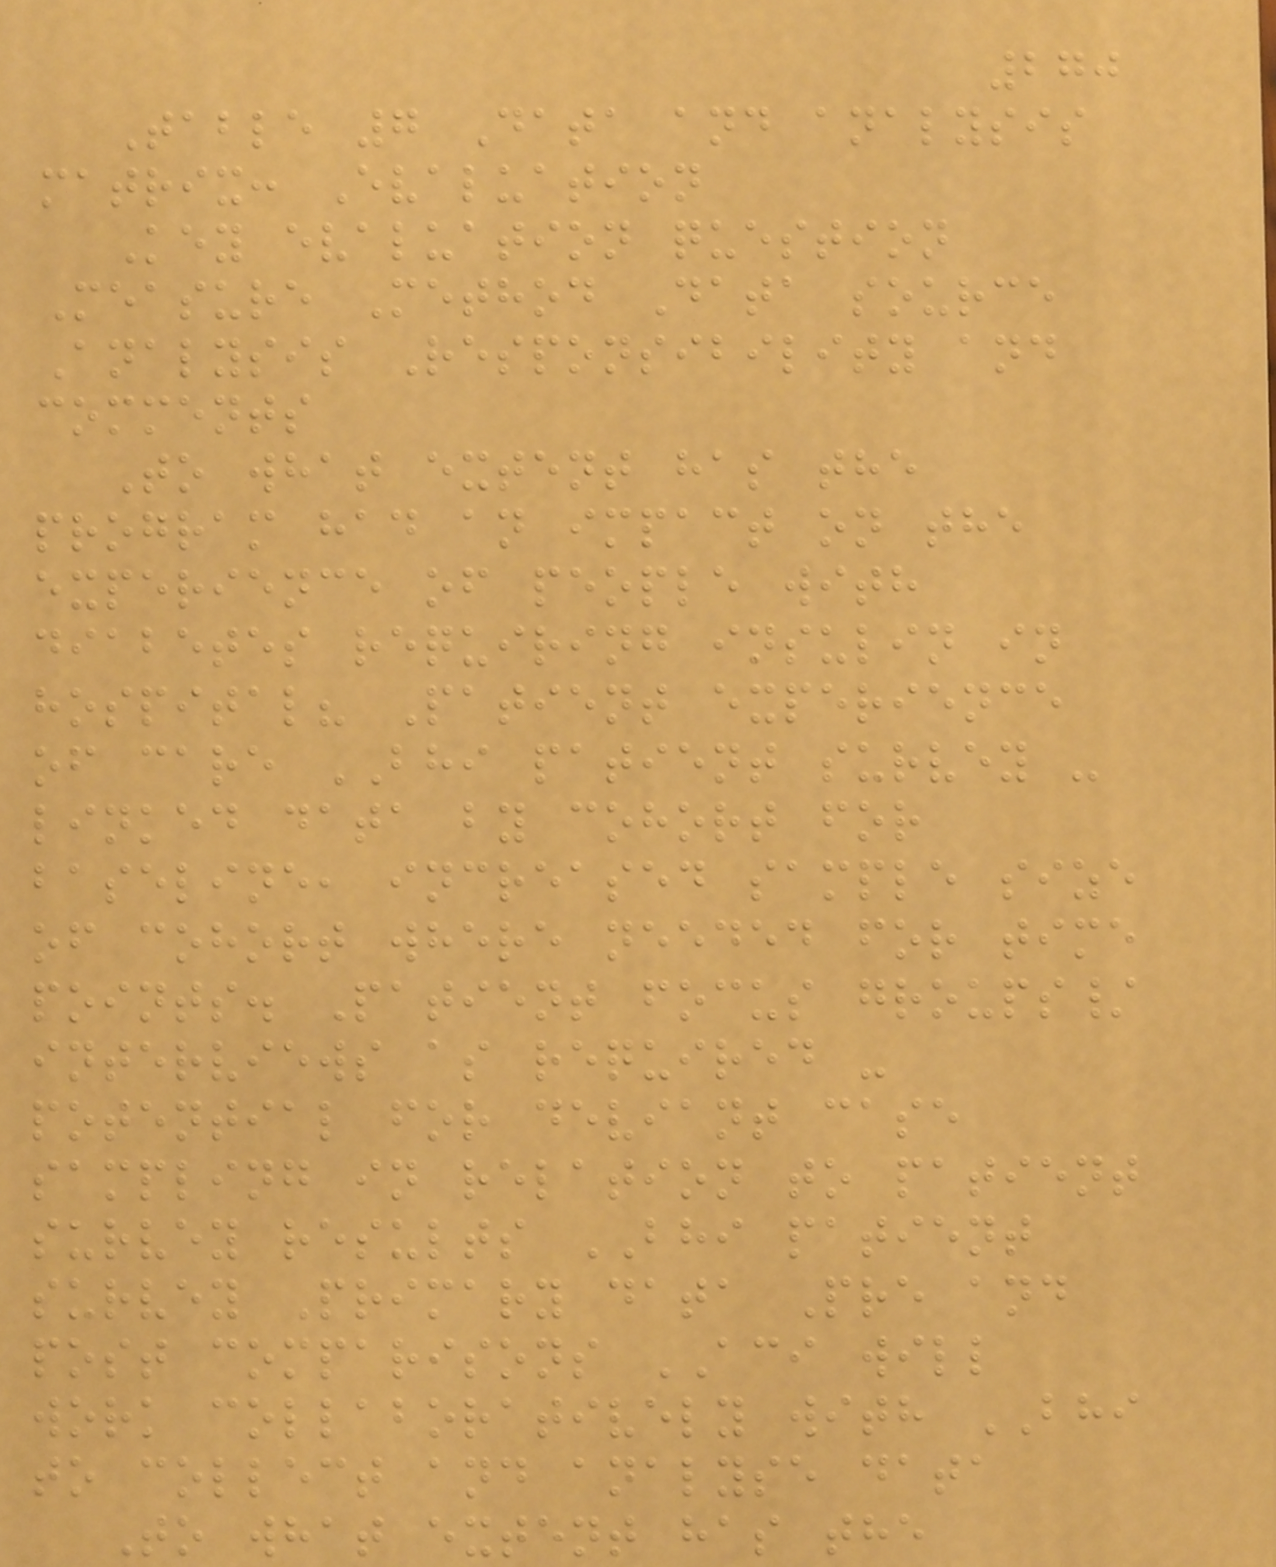270
Table 7 Data and analysis
matrix: Evaluation
Key evaluation question
Measure Method Data source
Analysis Responsibility and
comments
To what extent has the
program had an impact on the
experience of people with
diabetes requiring insulin in
hospital? Patient experience
of care BHI patient survey -
linked data by cohort for
baseline, increased sample size
of cohort where needed for time
points. Patient focus groups/
interviews as required -
potential for deviant case
sampling in relation to patient
survey results BHI patient
survey Primary data Pre and
post comparisons ACI will
work collaboratively with BHI
to collect and analyse data
To what extent has the
